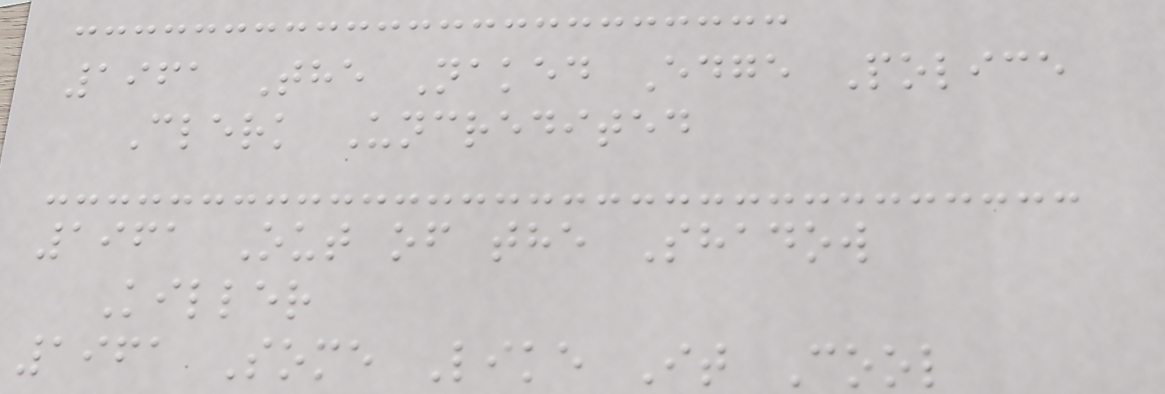1961 The Naked Edge Police
Clerk Uncredited
1961 Out of the Shadow
Killer
1961 Some Like It Cool
